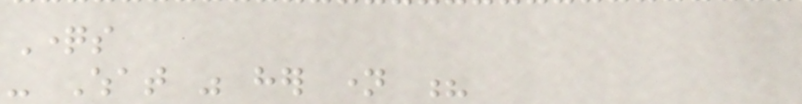Questions
- What was her name ?
